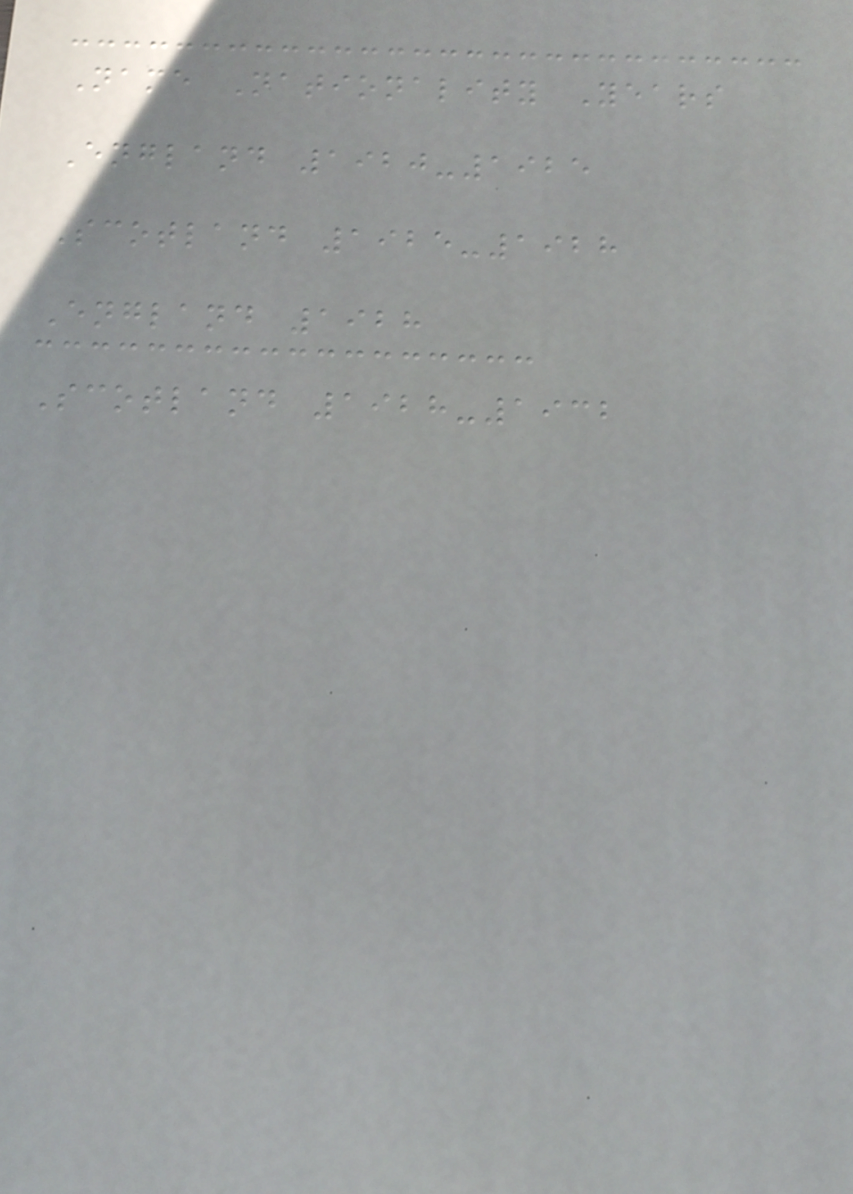Name Nationality Years
England 1920-1925
Scotland 1925-1928
England 1928
Scotland 1928-1932
